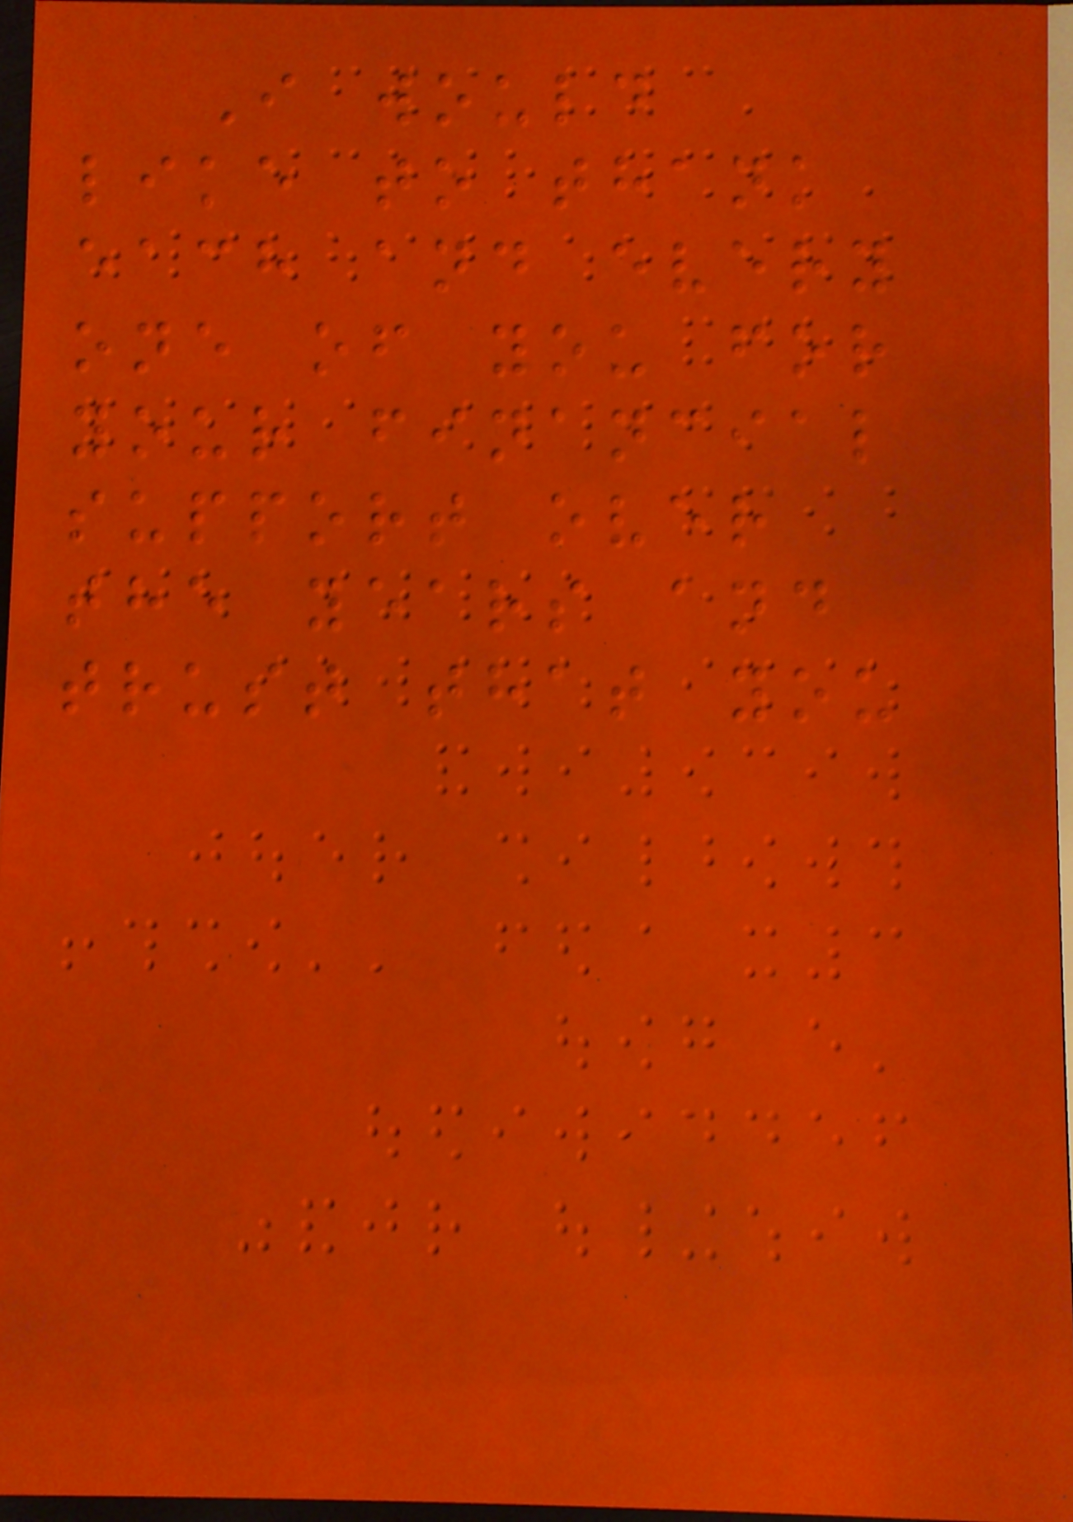I would
like to thank
each and every
one of you for
your financial
support over
the years and
trust that you
